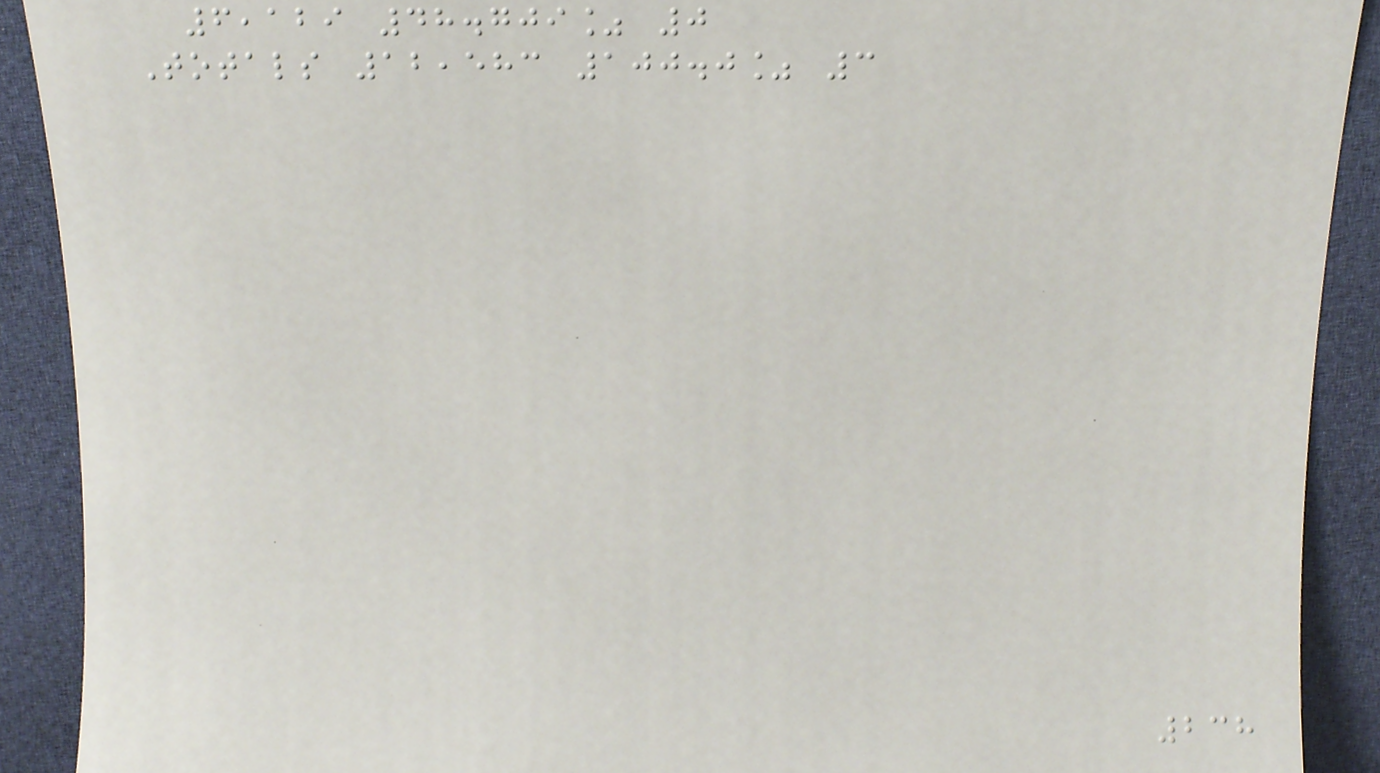6,129 48.709% 0
Totals 12,583 100.0% 3
238
